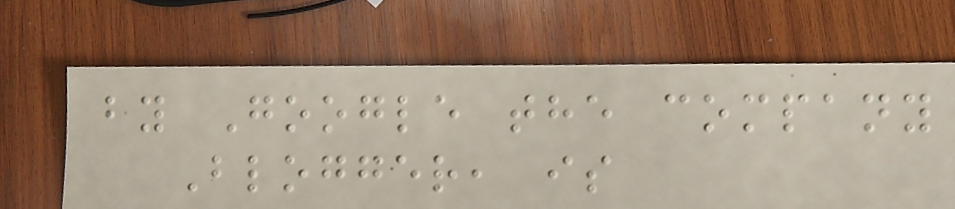by Google the company
Blogger, is
